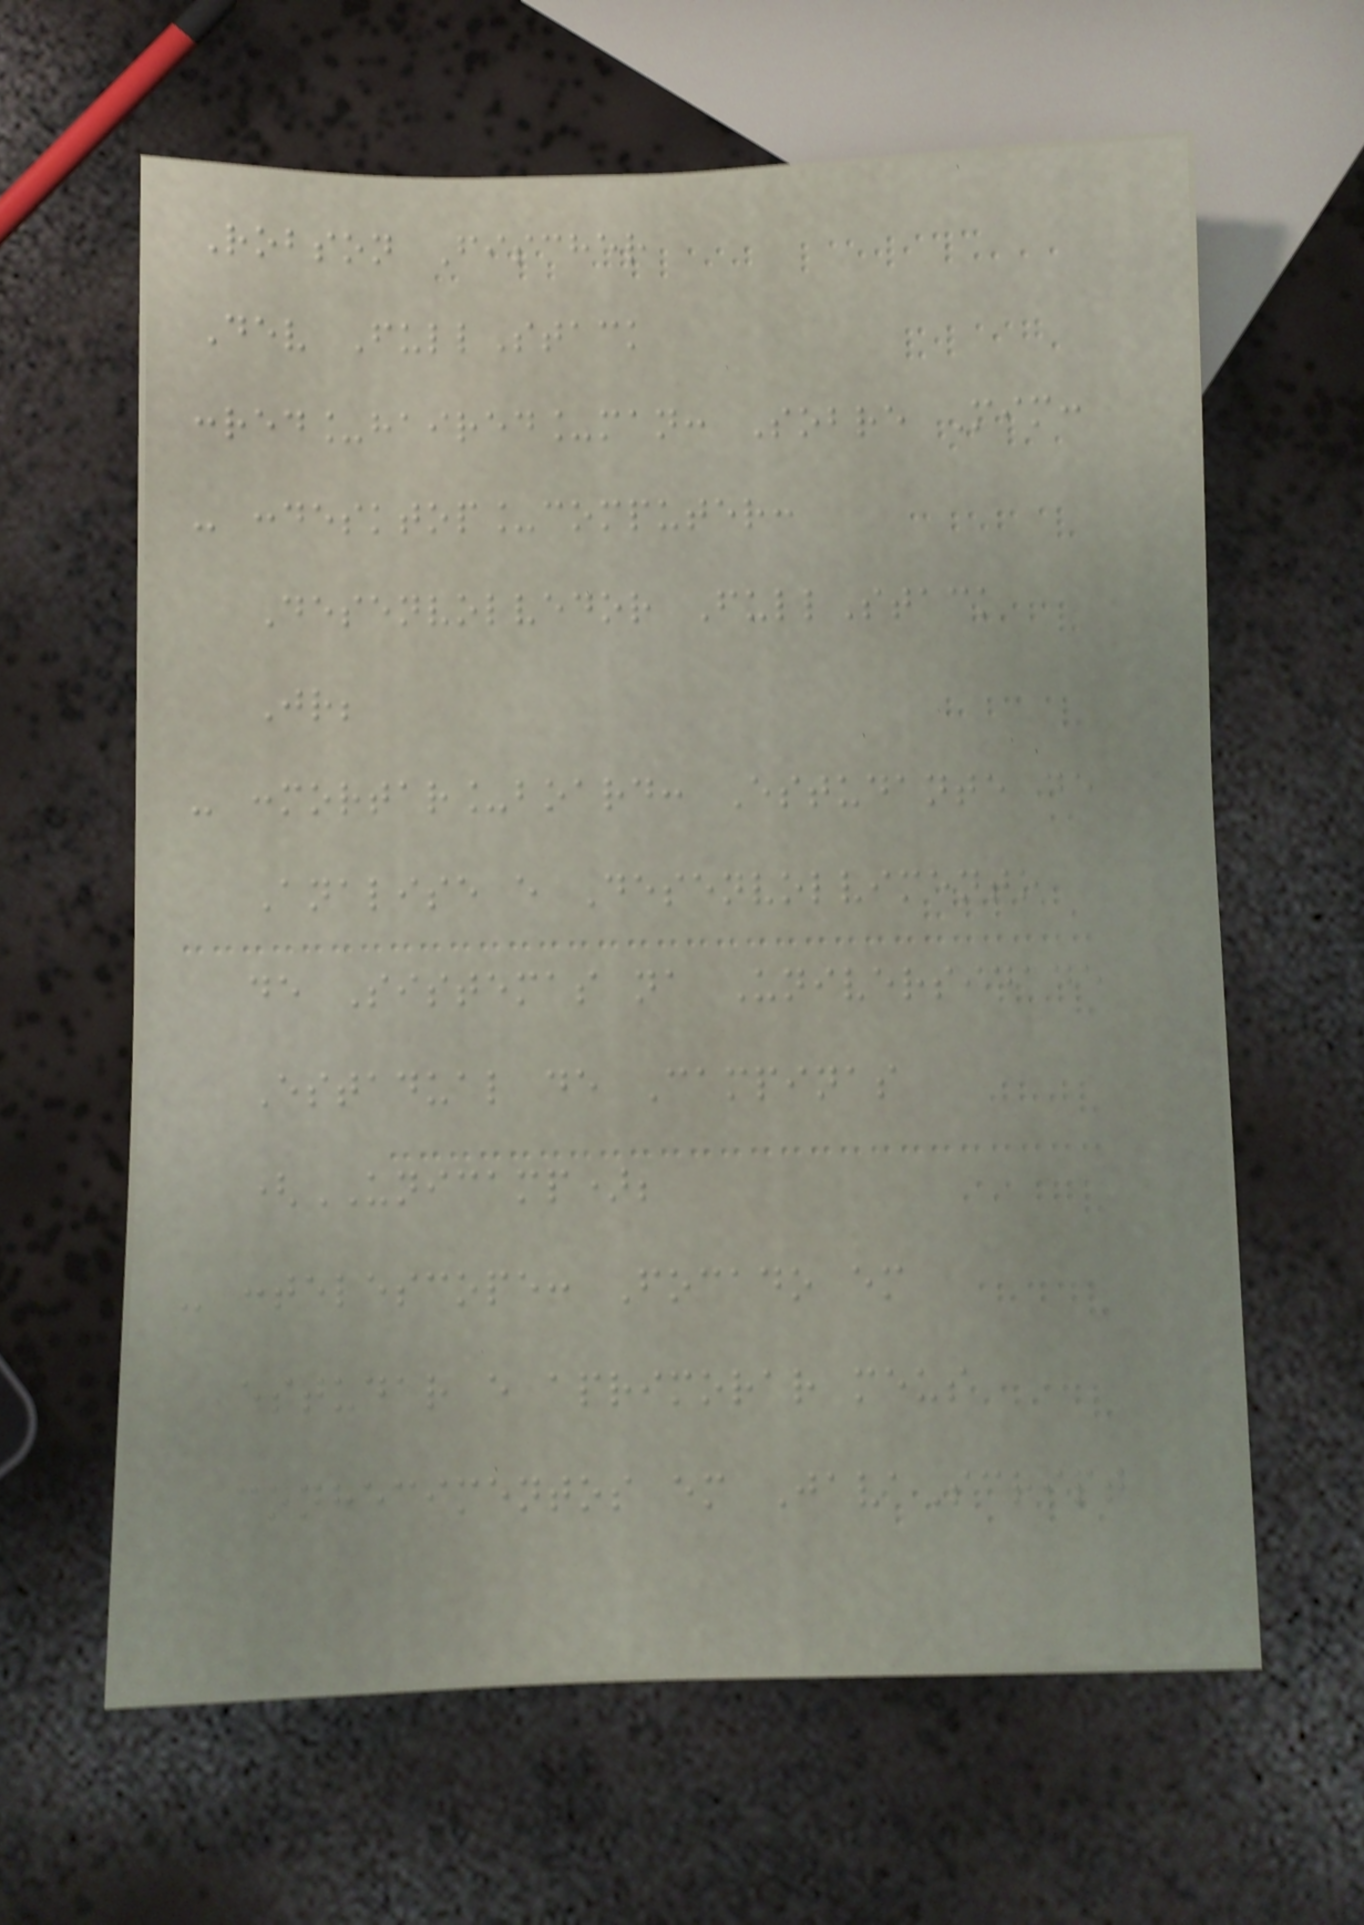Robson Fischer
Dev FullStack
:red_haired_man: Sobre Mim:
- :desktop_computer:
Desenvolvedor FullStack
Jr;
- :mortar_board: Estudante de
Analise e Desenvolvimento
de Sistemas na Universidade
Estadual de Campinas
(UNICAMP);
- :telescope: Focado em
estudar e aprimorar meus
conhecimentos em JavaScript
